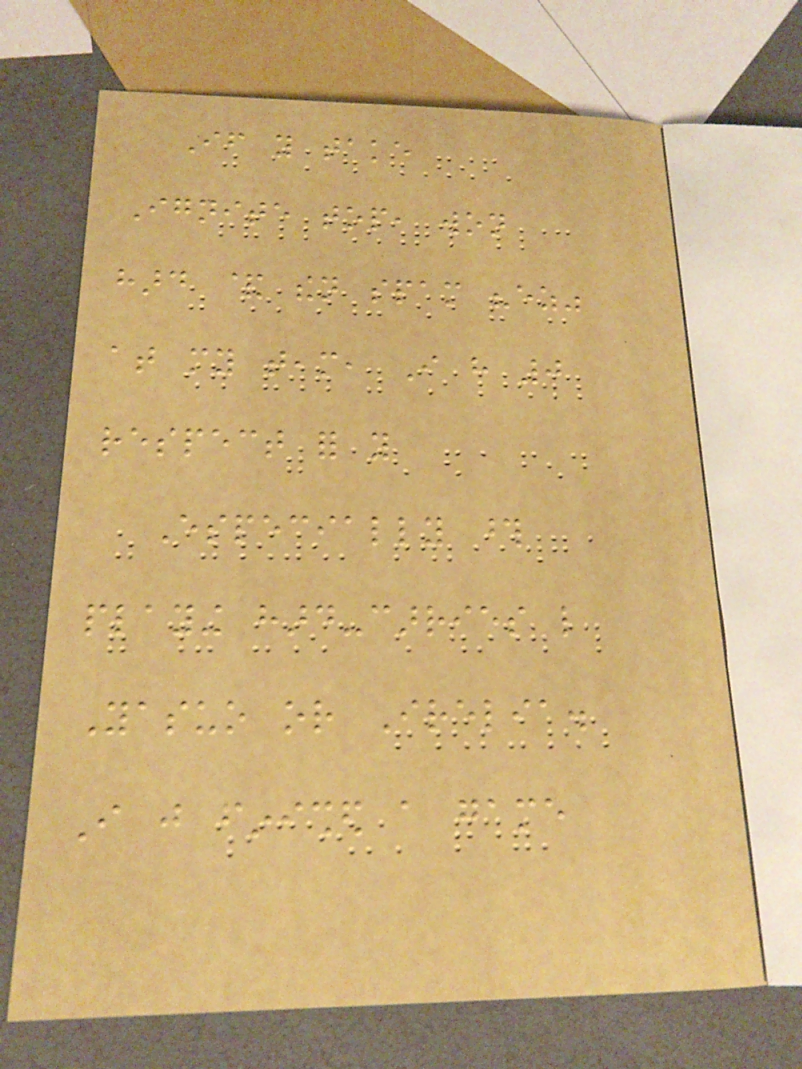If you take
Ignite top, won
hard & then spam "ez"
at my team, I have 0
respect for you
Especially those
playing hard-carries like
Yasuo or Irelia.
I just finished a game
